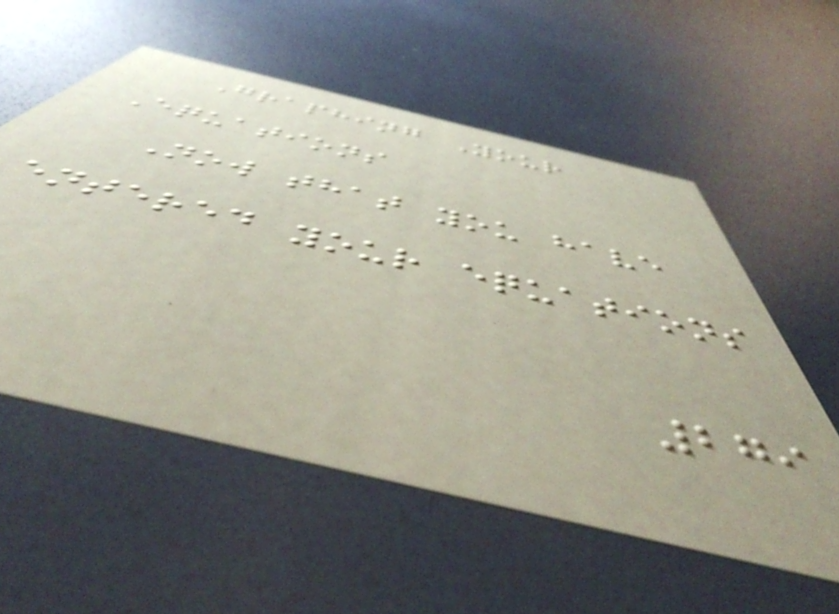Graphing Your
Equations
Now that you have
entered your equations
279
